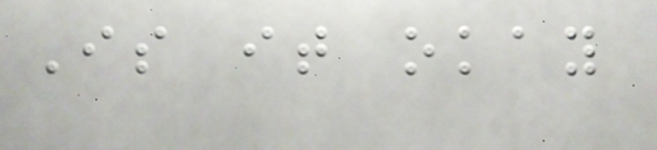Is it okay
